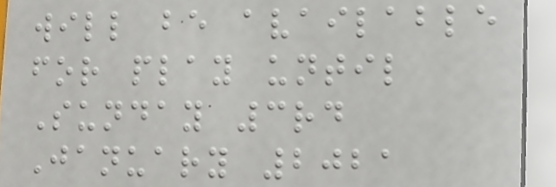will be available
for play until
Sunday 3rd
January 2021
